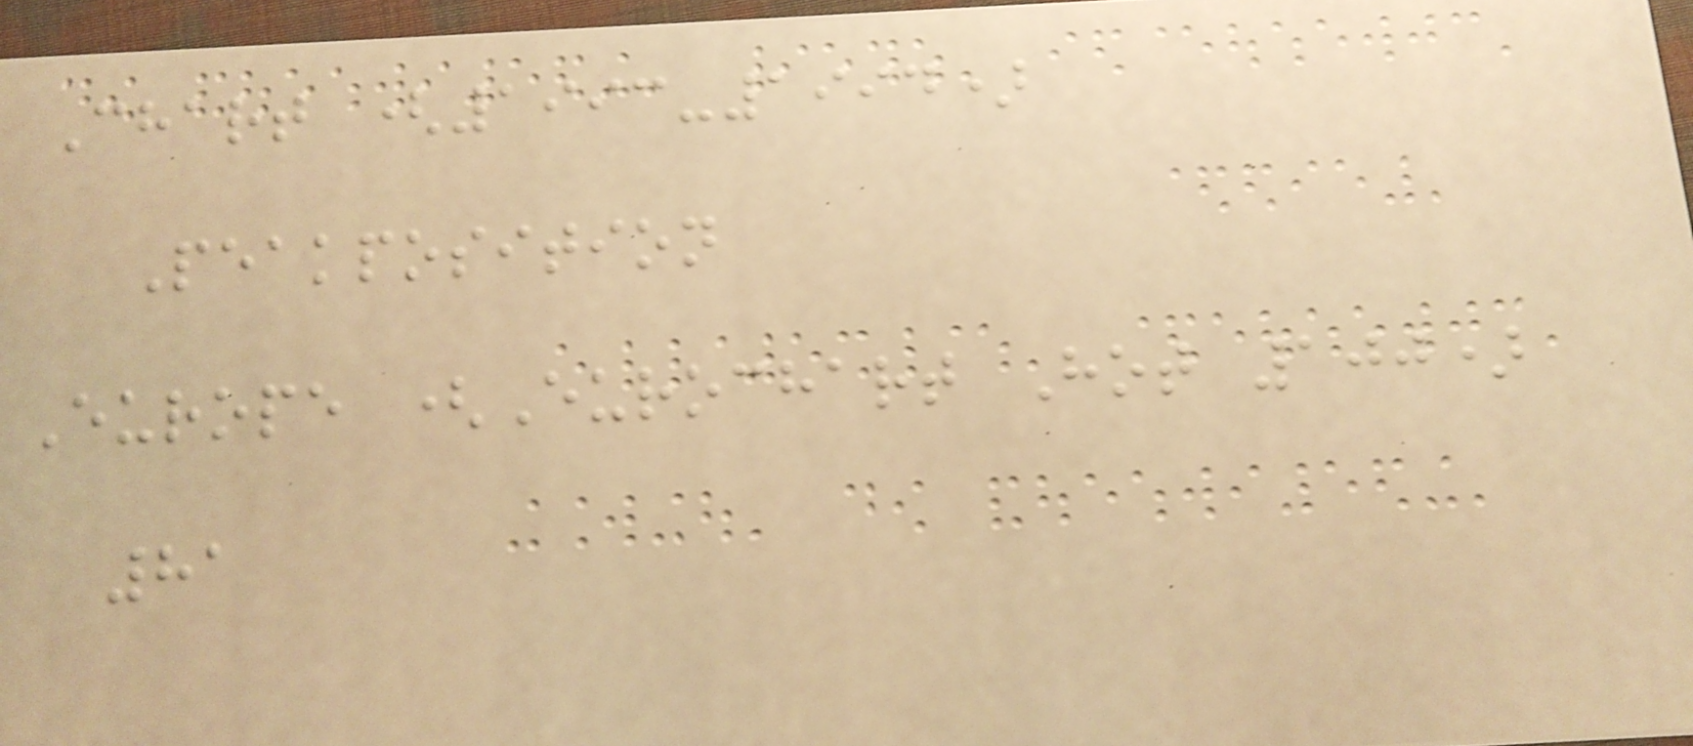Chart (1993-1994)
Peakposition
Europe (Eurochart Hot 100)
81
